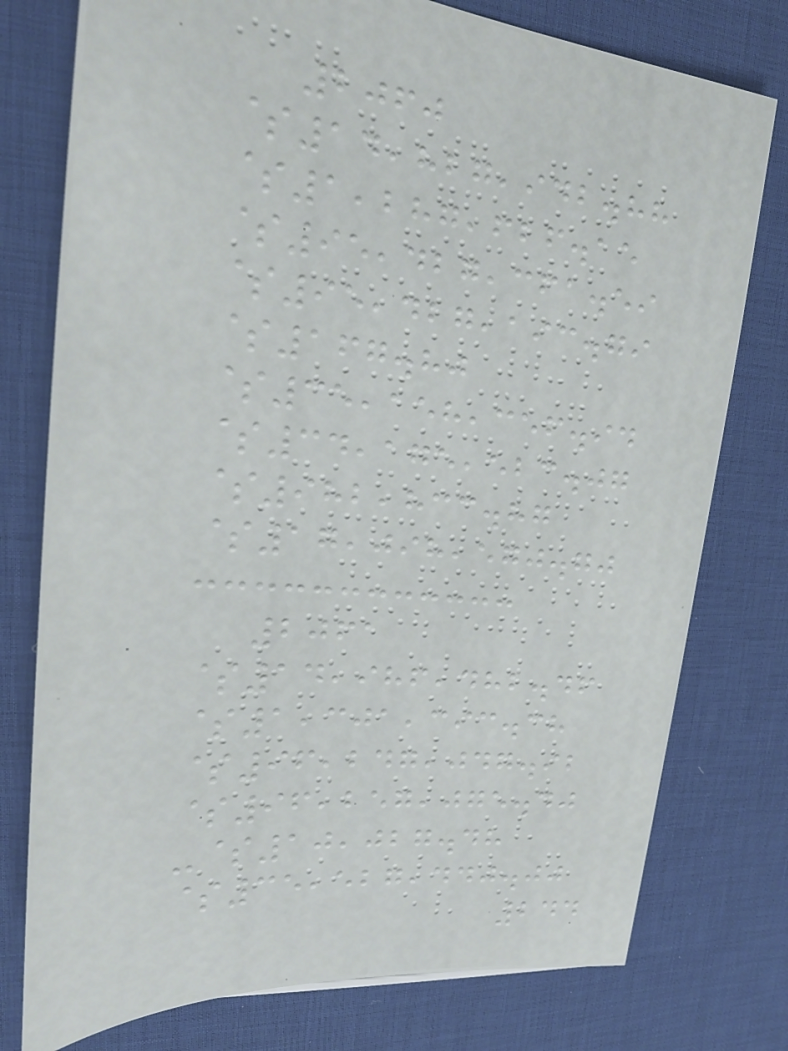2060
$14,827,942.88
$1,287,626.15
$95,427,361.59
$95,427,193.79
$167.80
$35,158,356.94
$34,175,523.07
$982,833.87
$17,098,570.70
2061
$14,986,482.46
$1,301,393.38
$96,247,047.92
$96,257,075.40
-$10,027.48
$35,527,440.00
244
